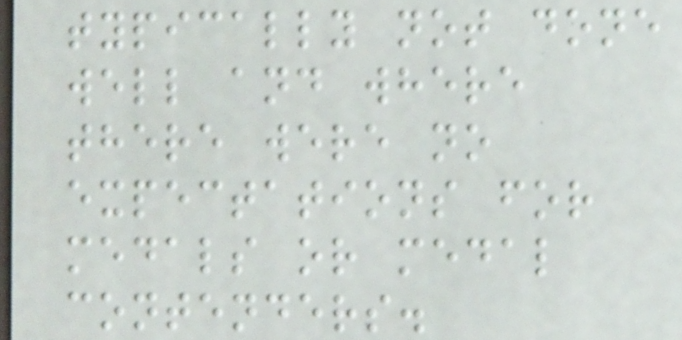typically not done
well and where
there were no
expectations for
medals or medal
contenders.
